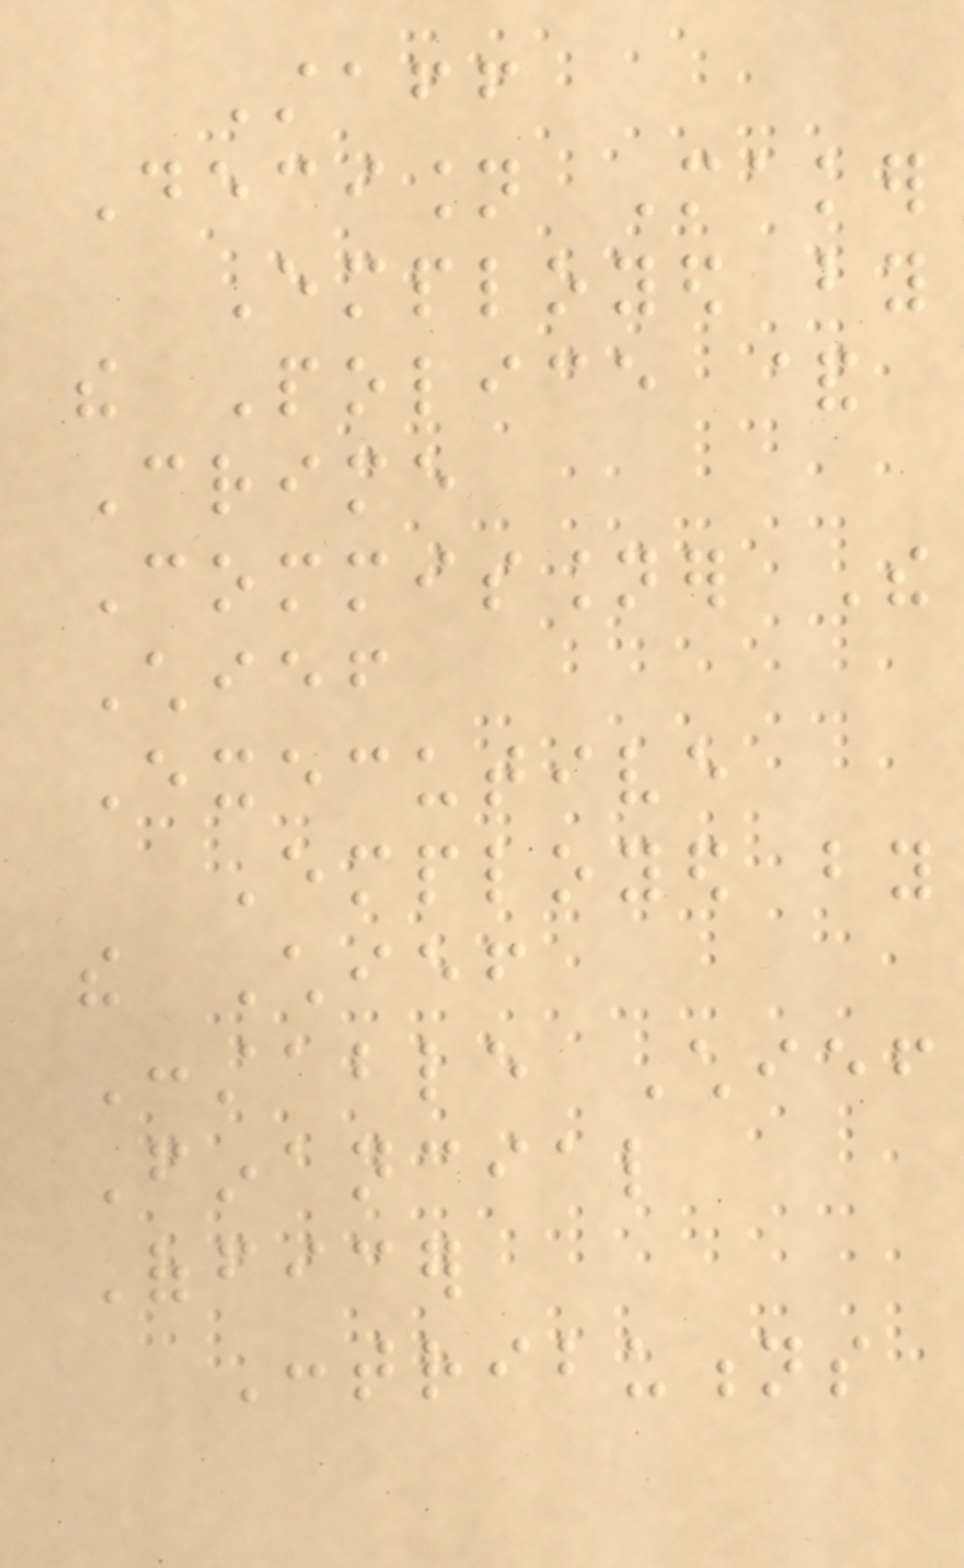Staff
Decision Maker
Employed by
the Police &
Crime
Commissioner The
Chief
Executive
Employed by
the Chief
Constable Chief
Financial
Officer
Contributions
